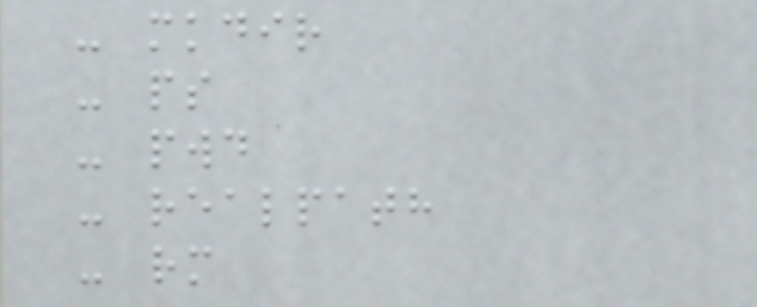- mkdir
- ps
- pwd
- realpath
- rm
